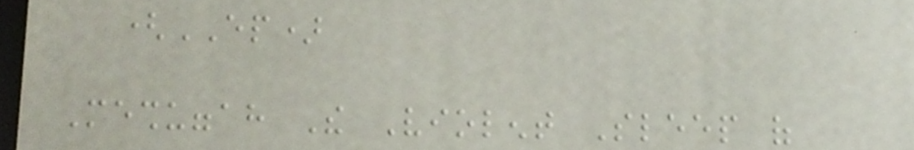(EP)
Meshuggah The Violent Sleep of
